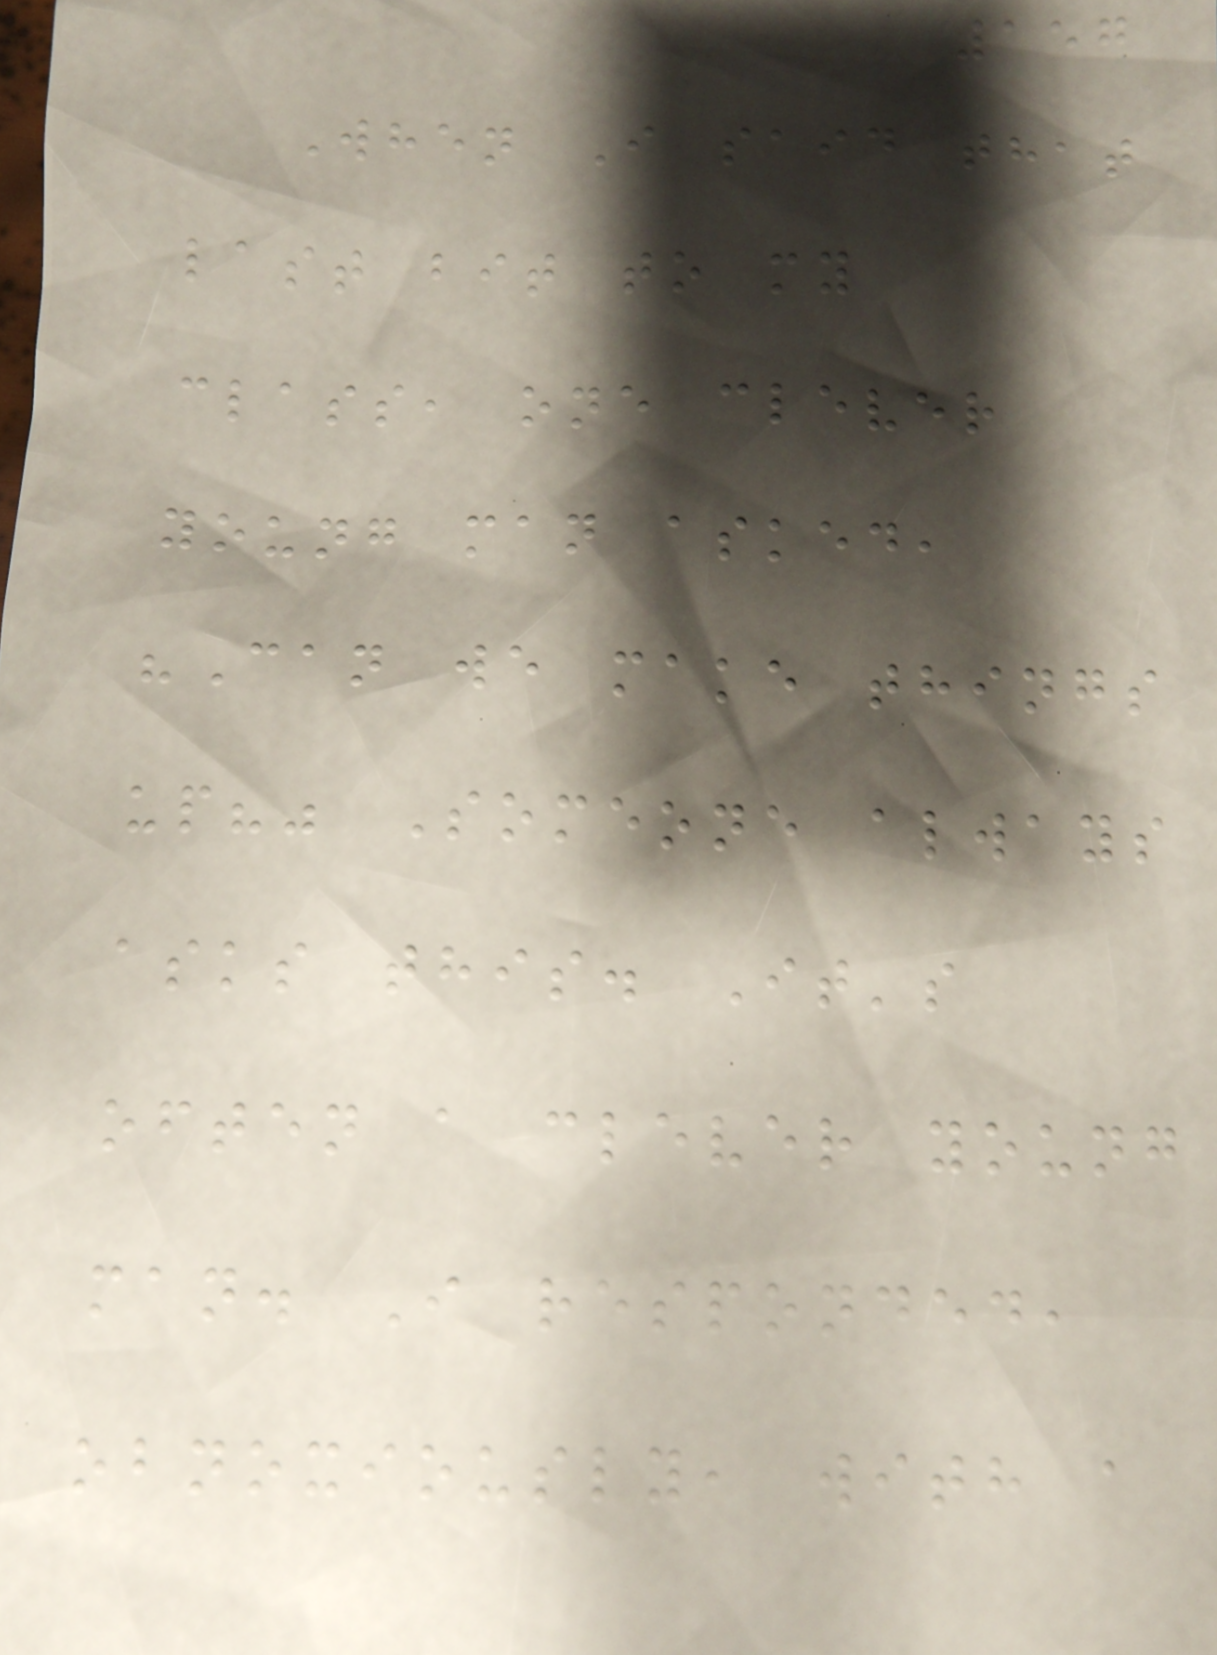157
When I said that
last bit to my
class, one clever
young man asked,
"Can we make things
up?" Someone always
asks this. It's
often a clever young
man. I responded,
obnoxiously, with a
